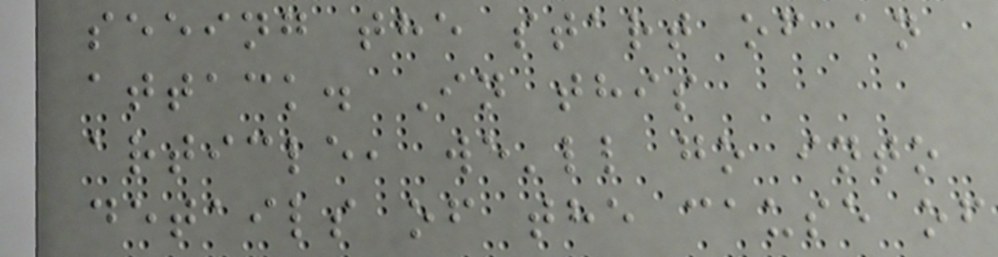seeing the start of an
attack. In this
article, we'll go into
details of the cause of
